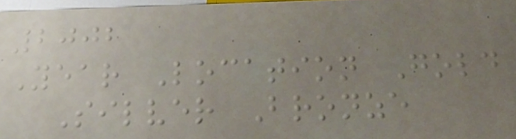2002
Year Location Gold
Silver Bronze
